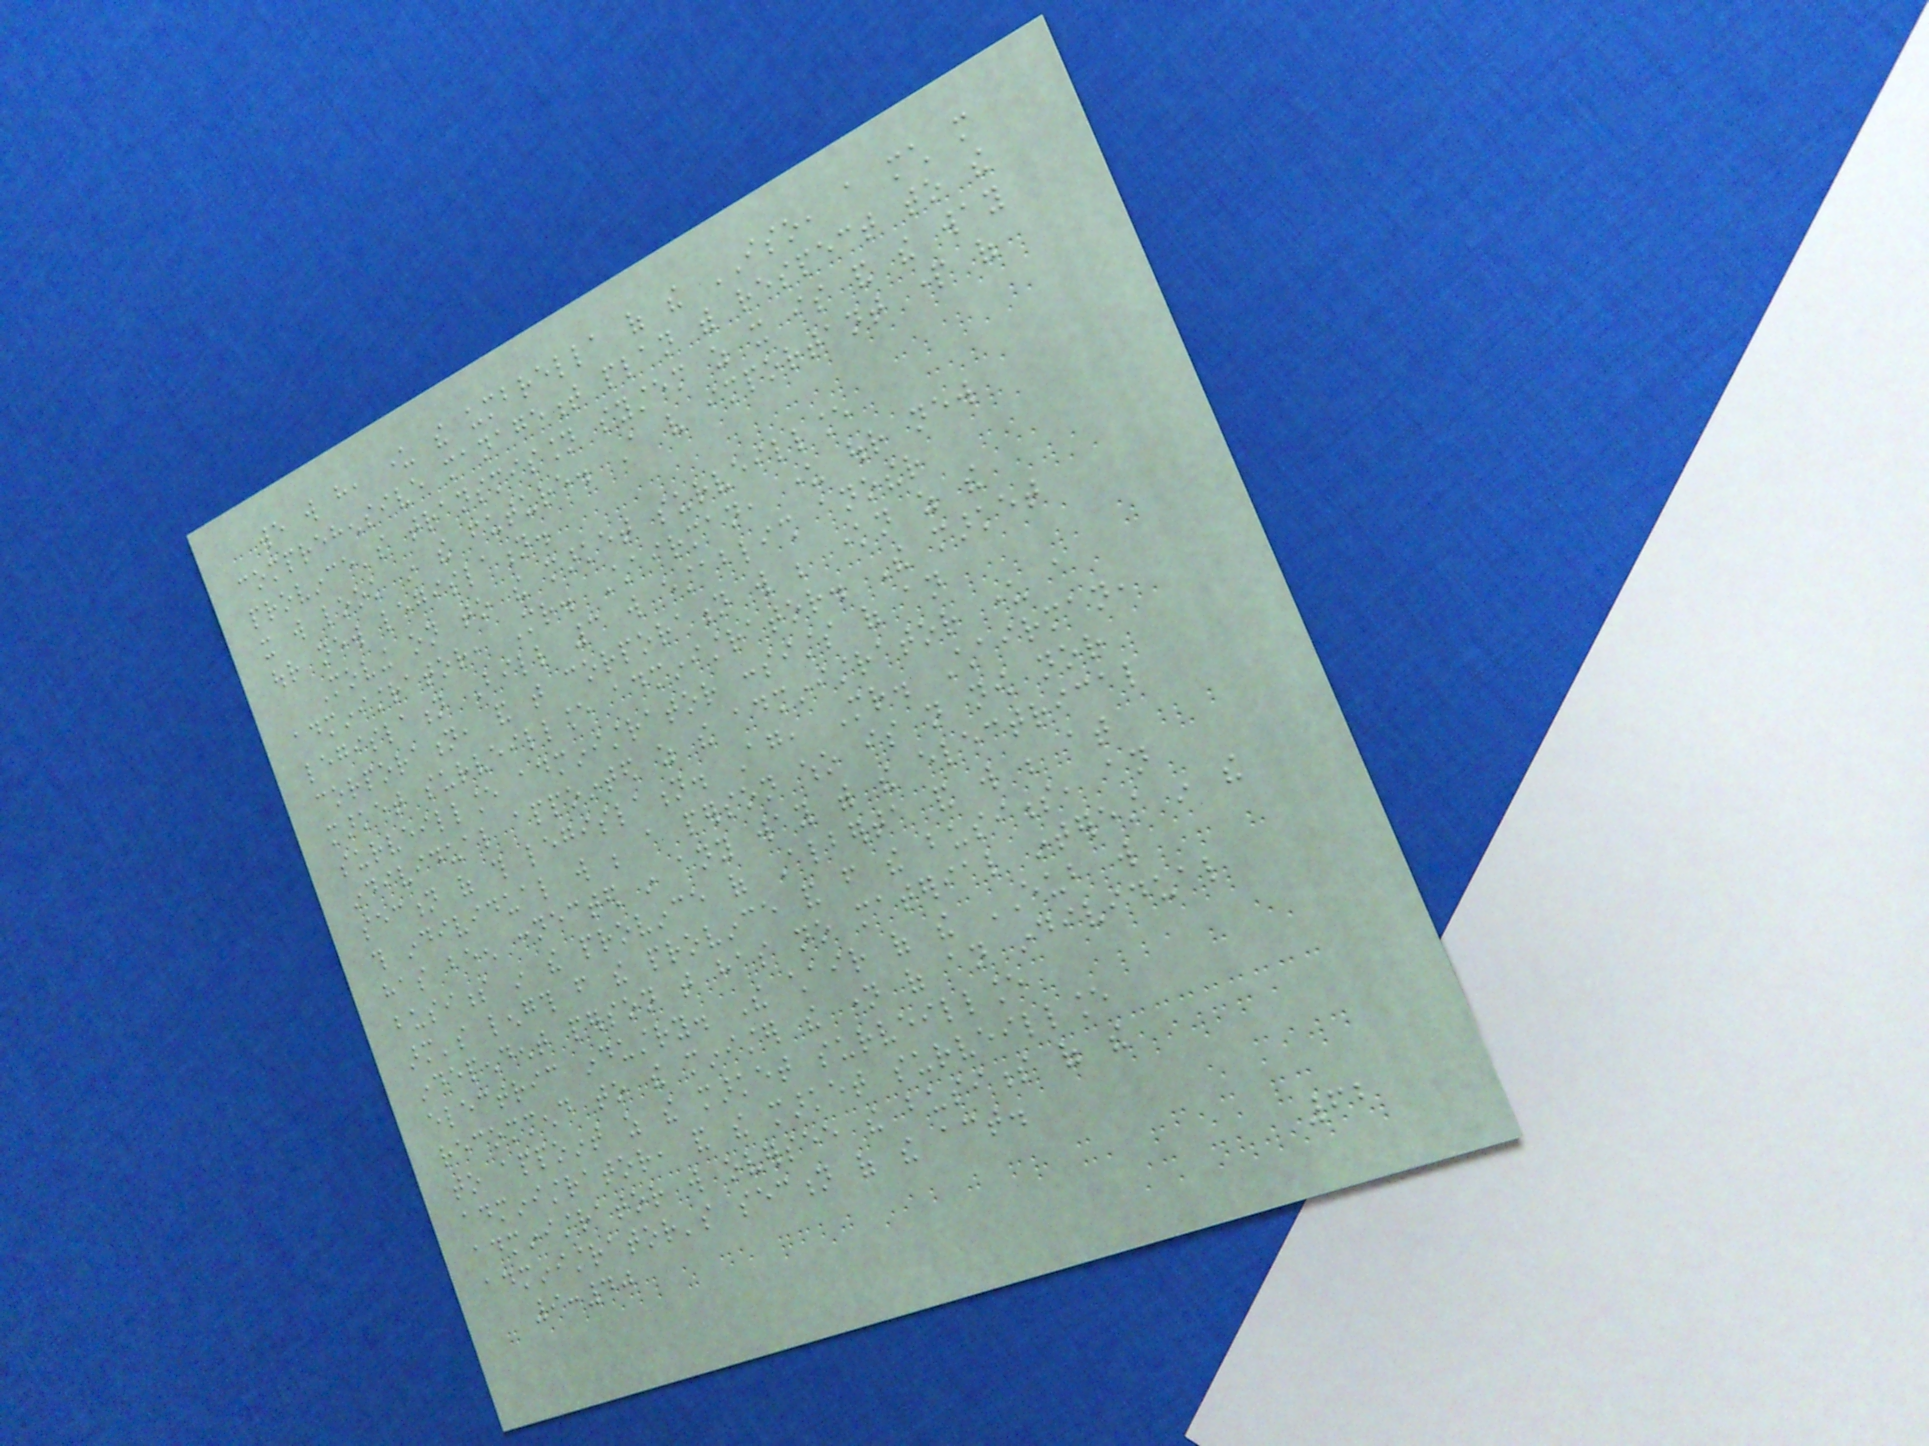we will have, under the umbrella of the ISO, a much more
comprehensive management plan with respect to the
province's transmission system as it is and the way
it will look in the future. A very important part of
our new legislation.
Moving on to the market surveillance
administrator, Mr. Chairman, under our new
legislation Bill 3 will establish another
corporation, and that corporation will be known as the
market surveillance administrator. The market
surveillance administrator consists of an
individual appointed as the administrator under a
section of this legislation. Again, Mr. Chairman,
this individual will be a person who is not now nor
has been connected in any way with the electrical
business in the province of Alberta and will be at
arm's length from the province and from the business, an
independent person that has no material interest in the
electric industry. The chair of the EUB will
recommend to the minister the name of an individual
to appoint as the market surveillance
administrator, and the market surveillance
administrator will oversee the business of the
administrator's section of the act.
9:40
62
